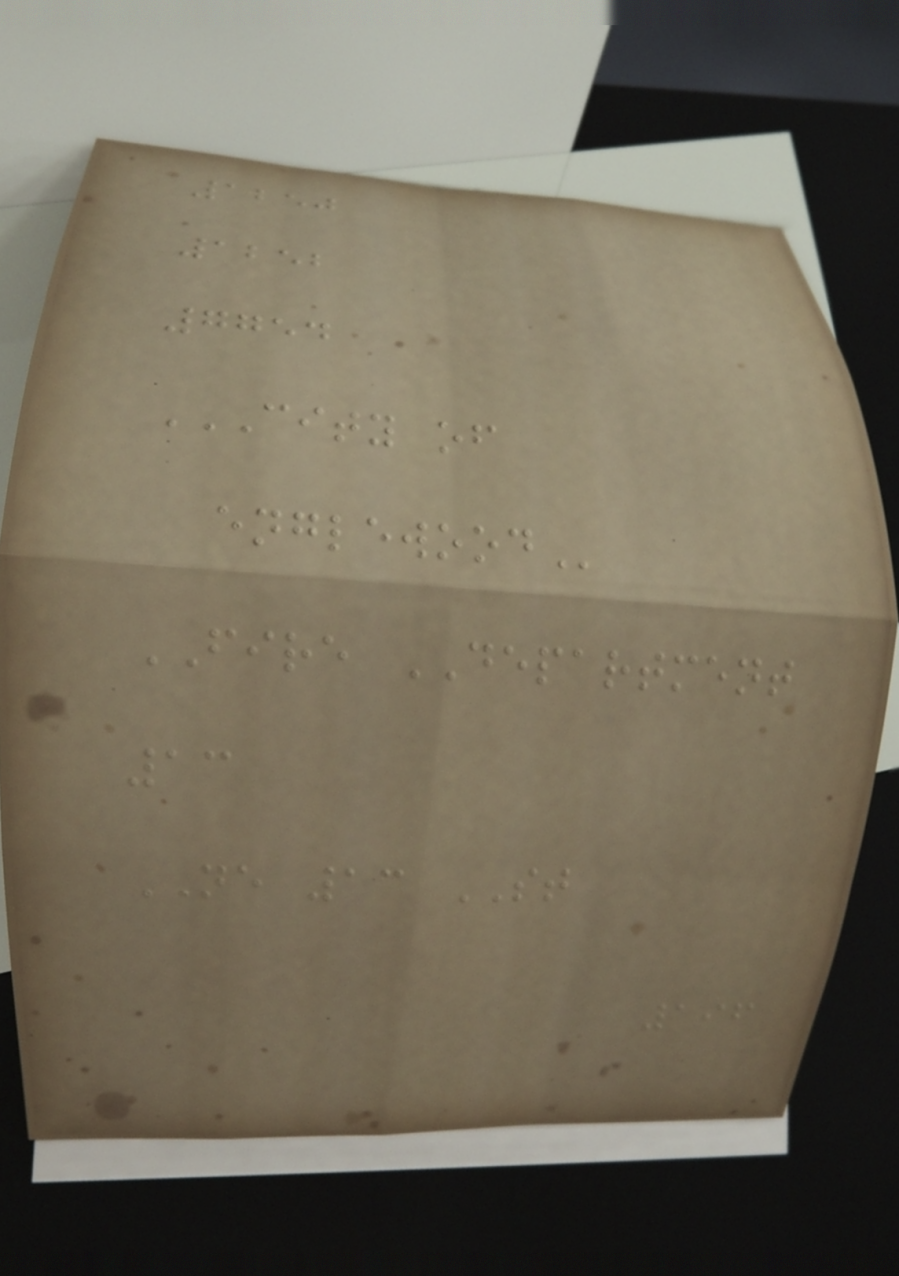1250
1252
7754
CITY OF
ENGLEWOOD
FIRE DEPARTMENT
13
NE 13 ST
196
